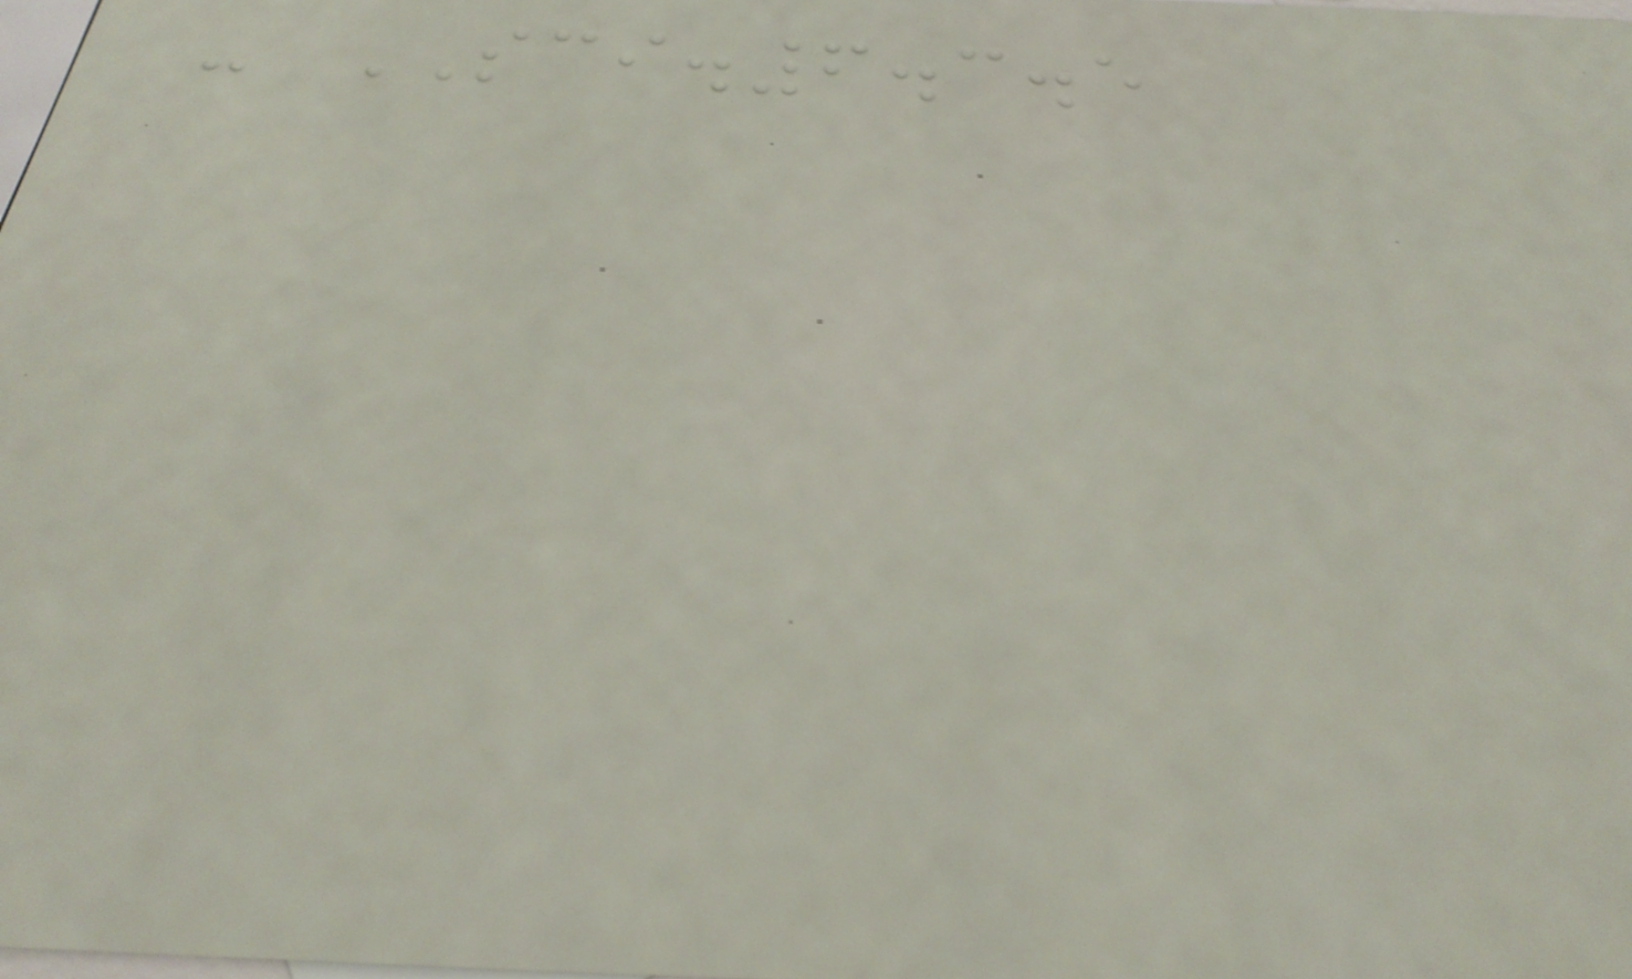- SCI.6.3.5
